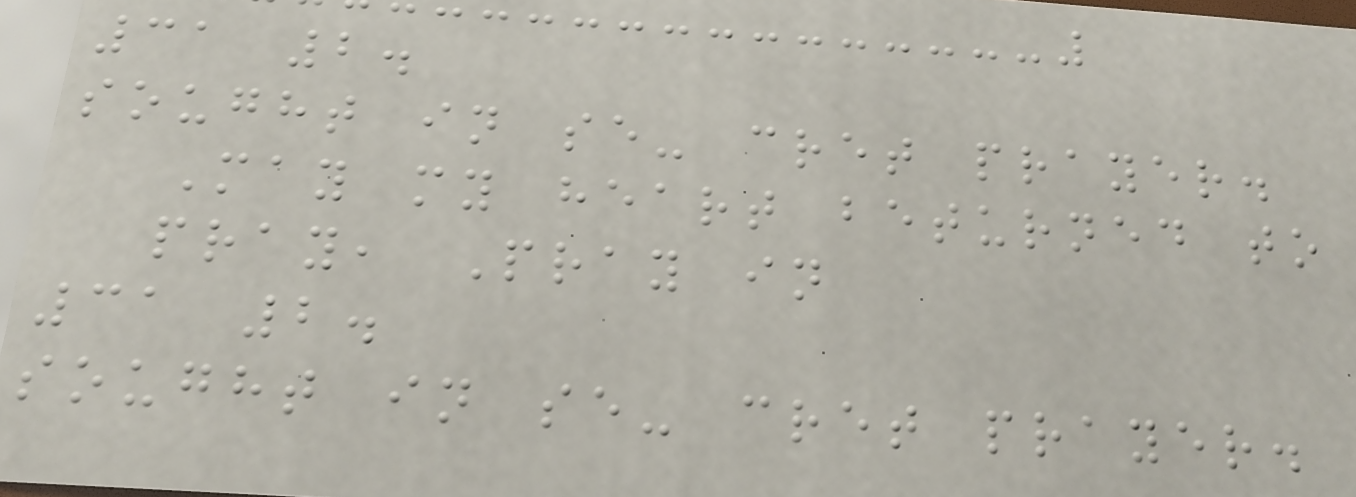31 2.
sought in se- cret prayer.
May my heart beturned to
pray, Pray in
31 2.
sought in se- cret prayer.
